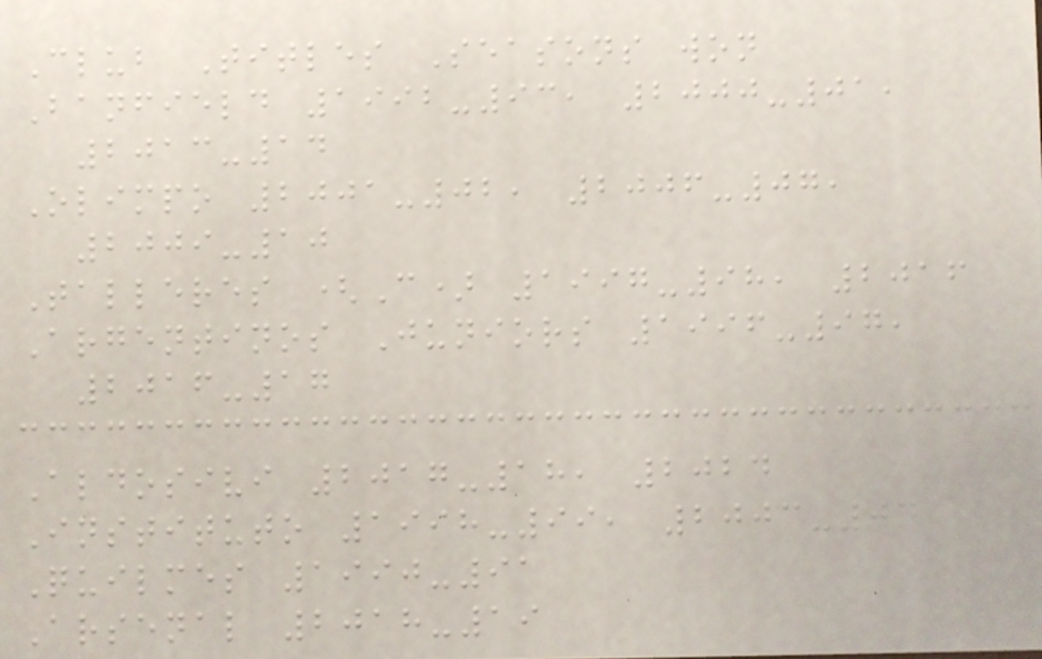Club Titles Seasons won
Banfield 1992-93, 2000-01,
2013-14
Olimpo 2001-02, 2006-07,
2009-10
Talleres (C) 1997-98, 2016
Argentinos Juniors 1996-97,
2016-17
Aldosivi 2017-18, 2024
Instituto 1998-99, 2003-04
Quilmes 1990-91
Arsenal 2018-19
